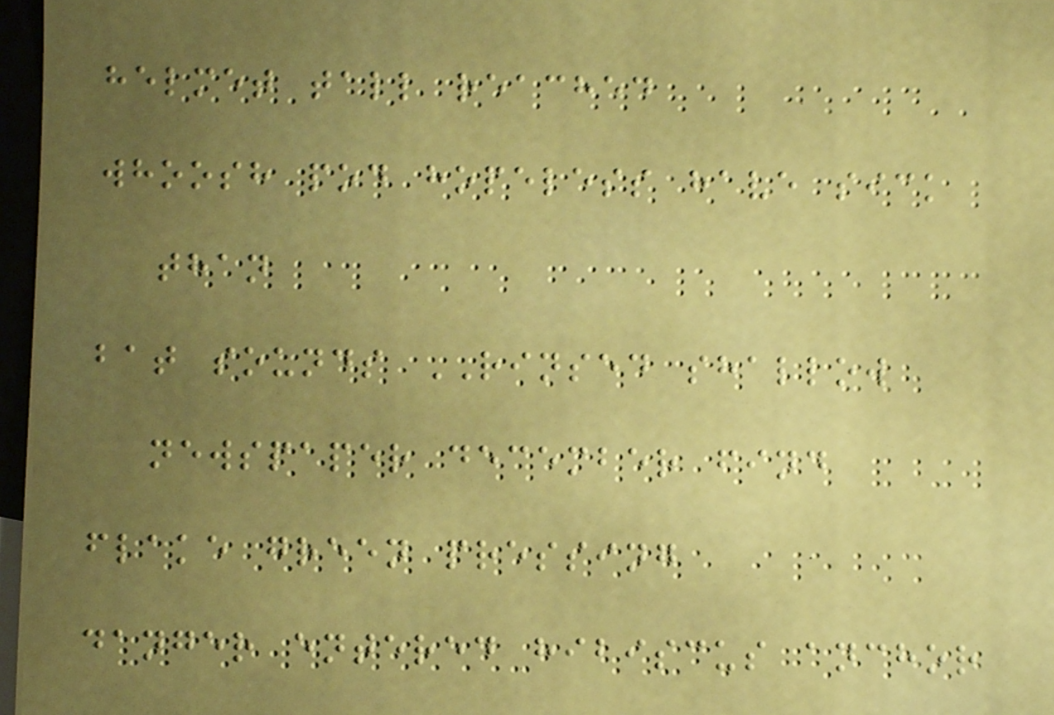helmet tall reached
whoosh pod hopeless have sick
than
bat sounds RINSED shallow
newspaper december find
flake green pressing
danger entered hibiscus anchor
